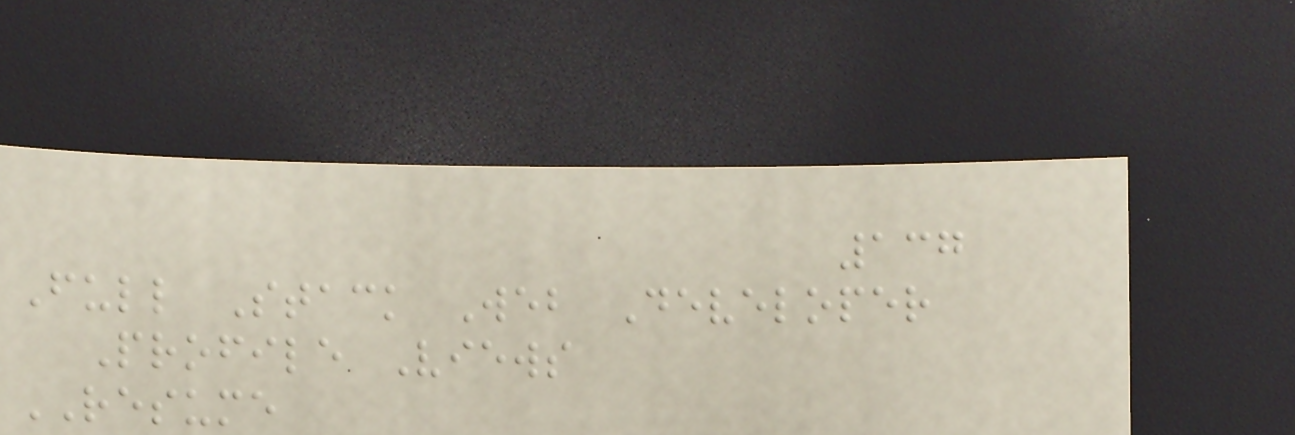137
Full Stack Web Developer
Profile Views
RESUME
